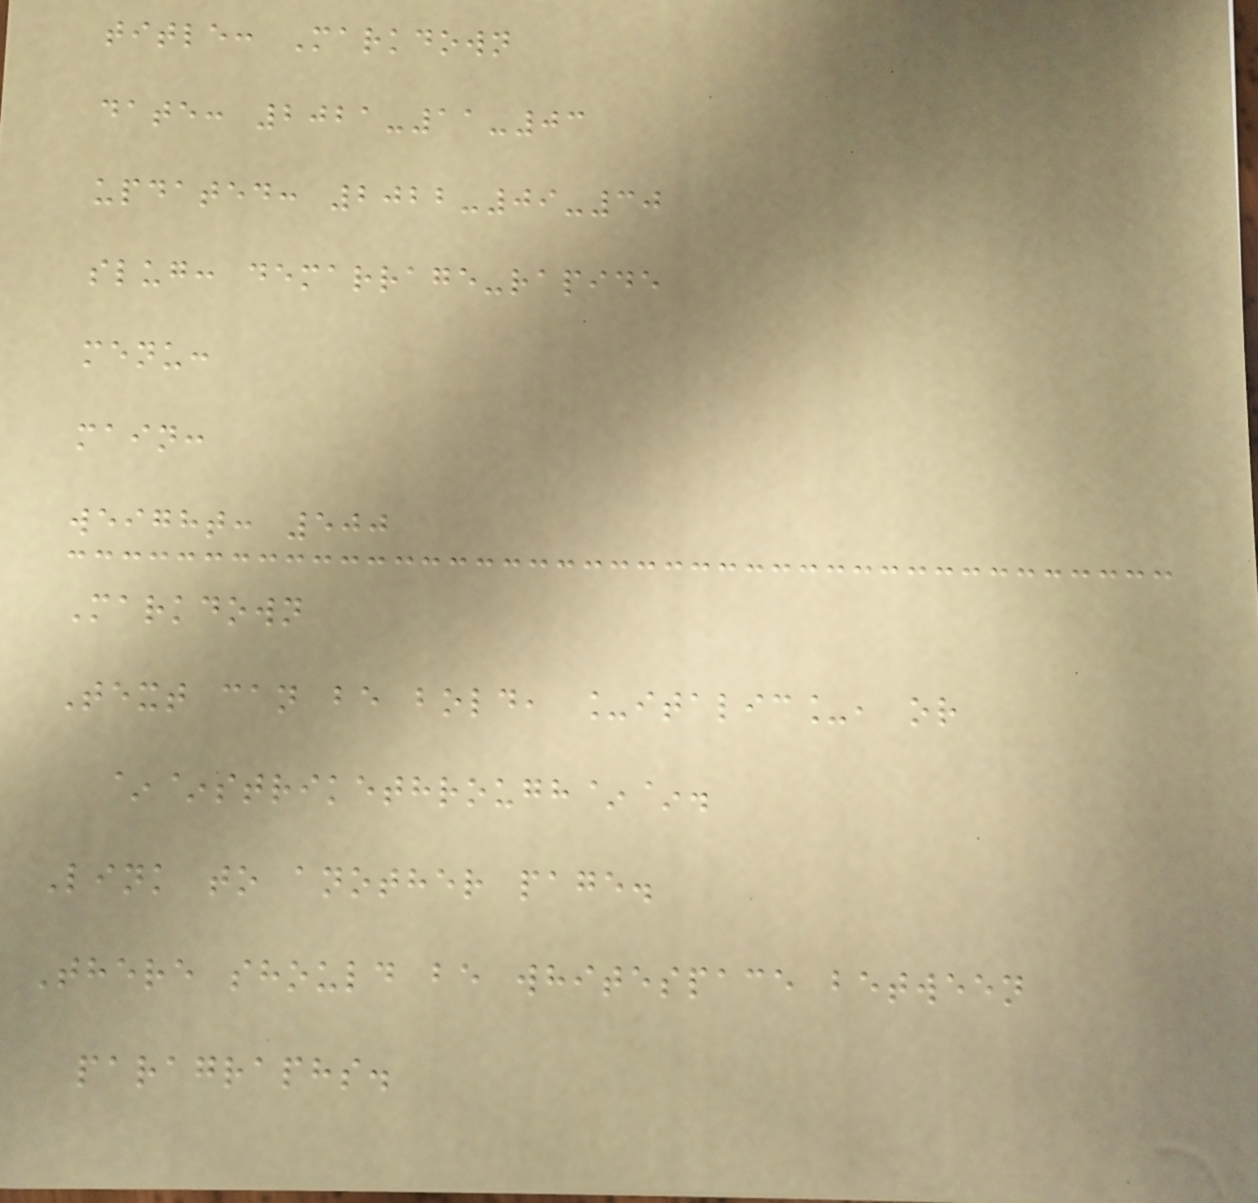title: Markdown
date: 2021-11-03
updated: 2022-09-30
slug: demarrage-rapide
menu:
main:
weight: 500
Markdown
Text can be bold, _italic_, or
~~strikethrough~~.
Link to another page.
There should be whitespace between
paragraphs.
